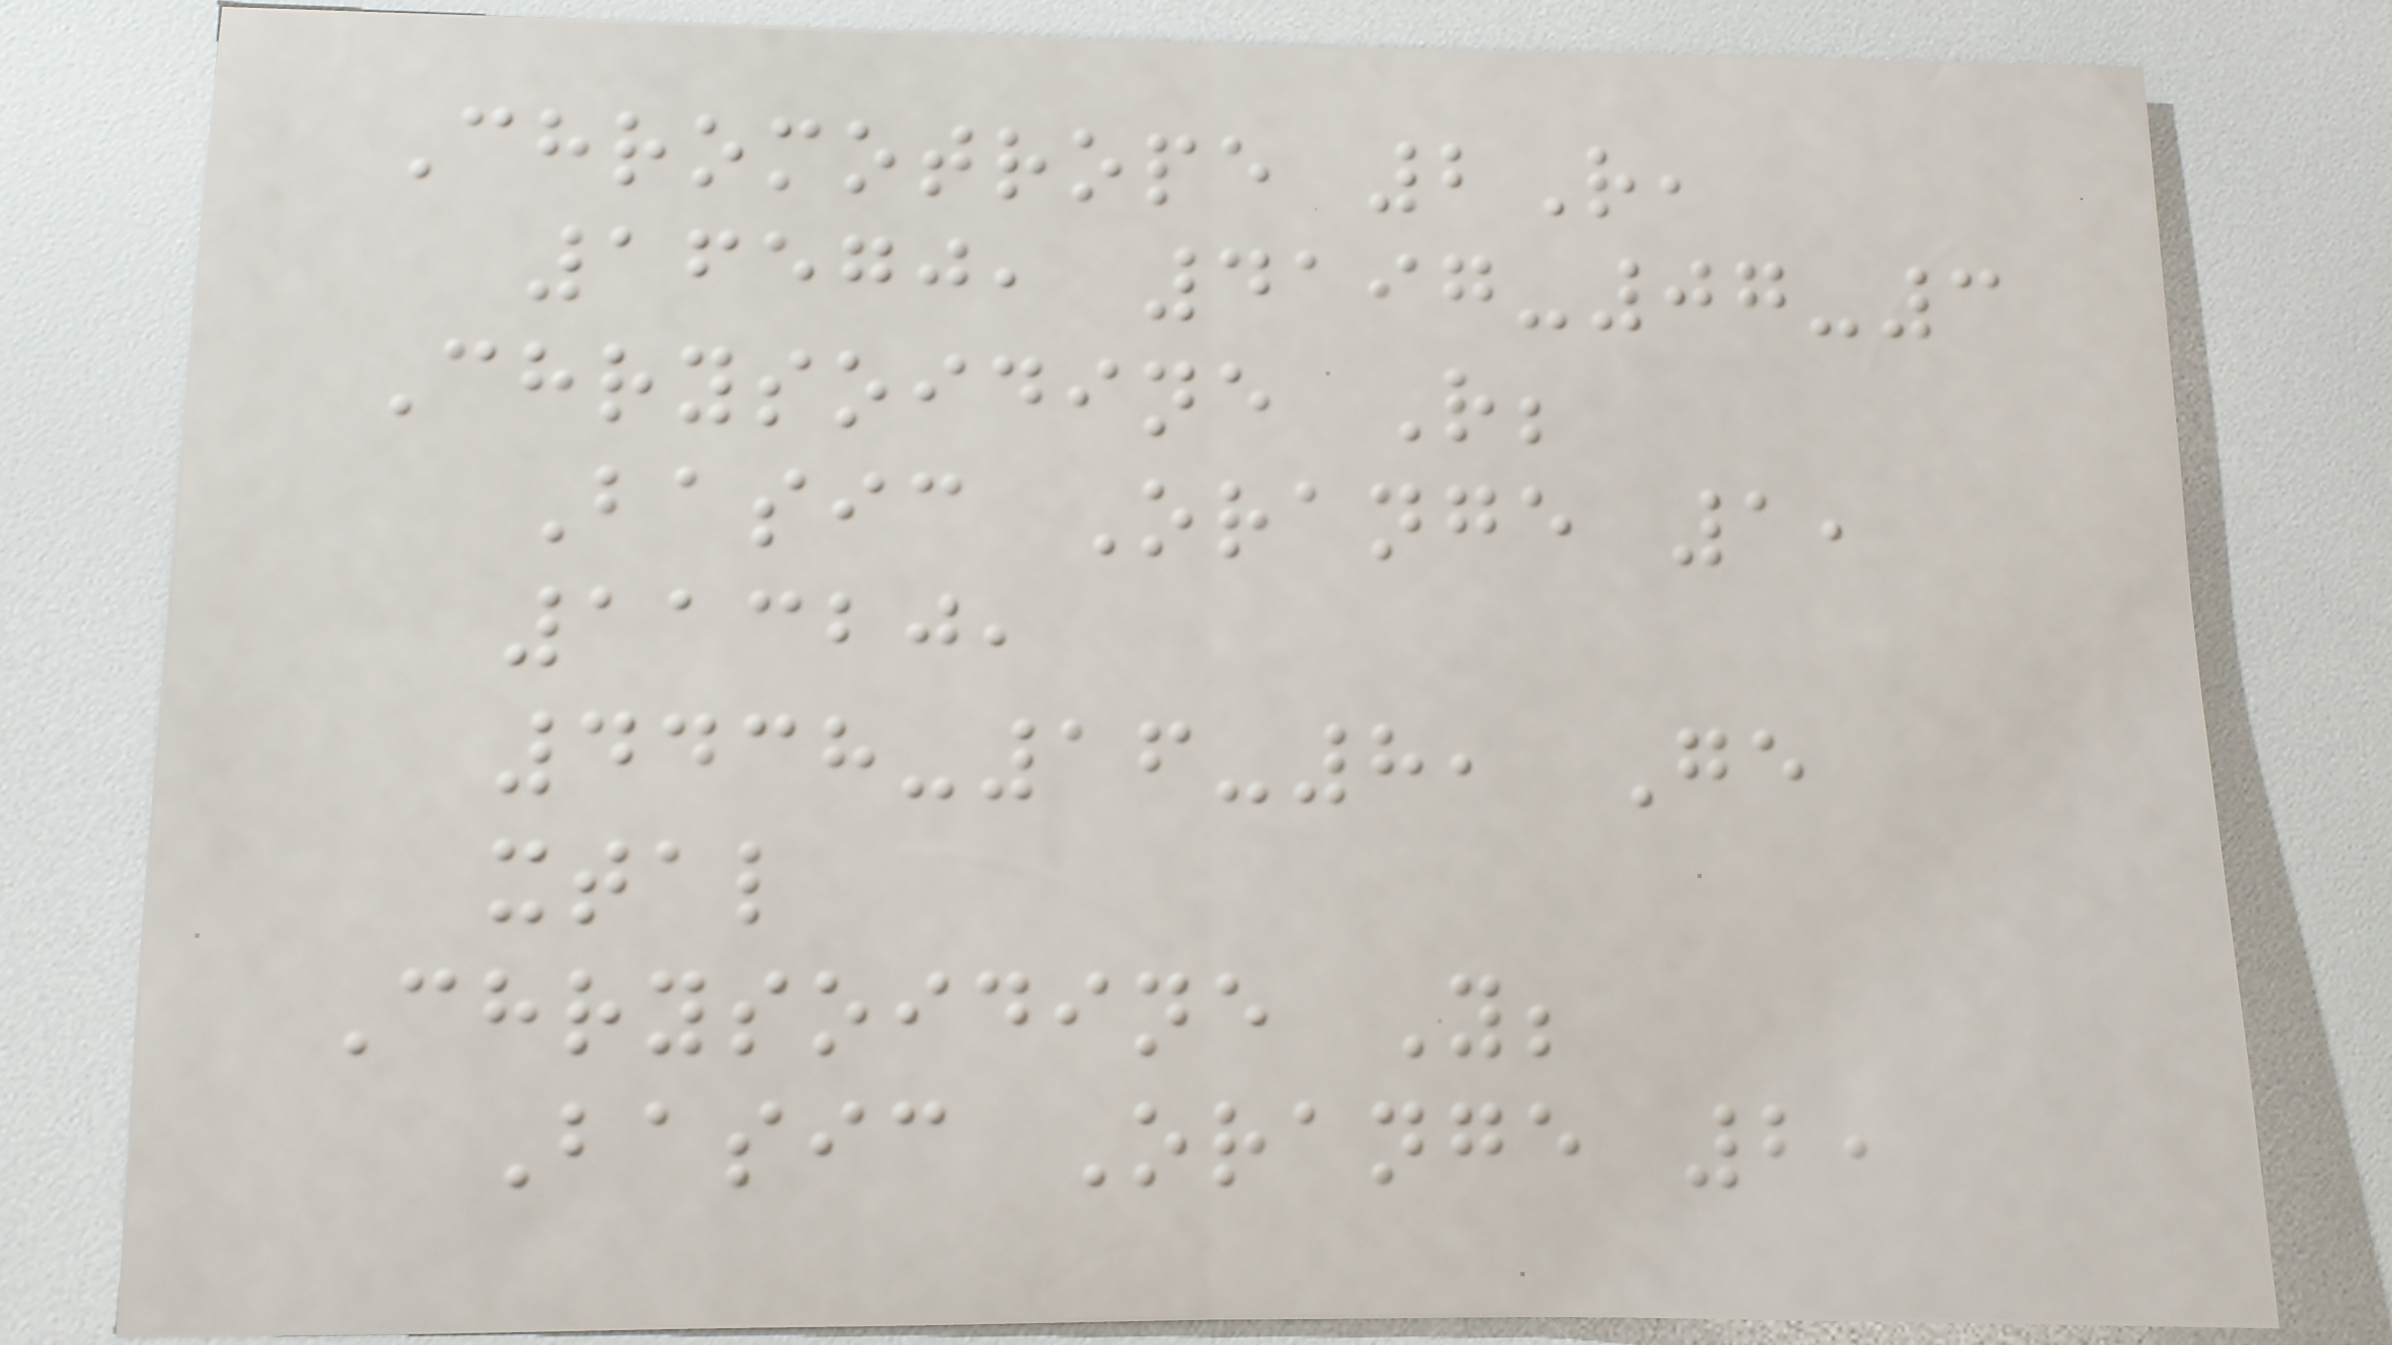Chromotrope 2R,
16570, 4197-07-3
Chrysoidine R;
Basic Orange 1,
11320,
4438-16-8, Ge
xtal
Chrysoidine Y;
Basic Orange 2,
